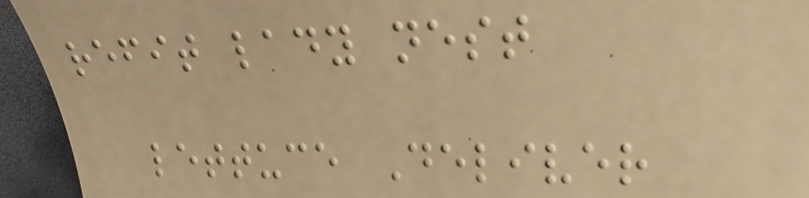refit lady nest
lettuce Deliver
